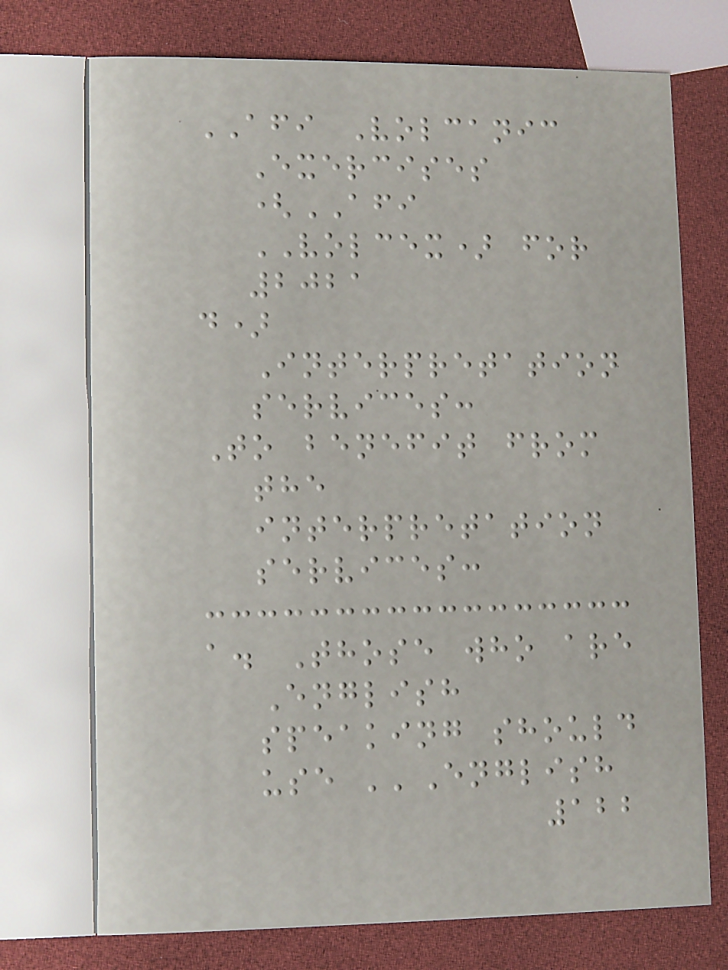AFI Volcanic
Exercises
(AFI
VOLCEX) for
2021
d)
Interpretation
services:
To benefit from
the
interpretation
services:
a. Those who are
English
speaking should
use ''English
122
